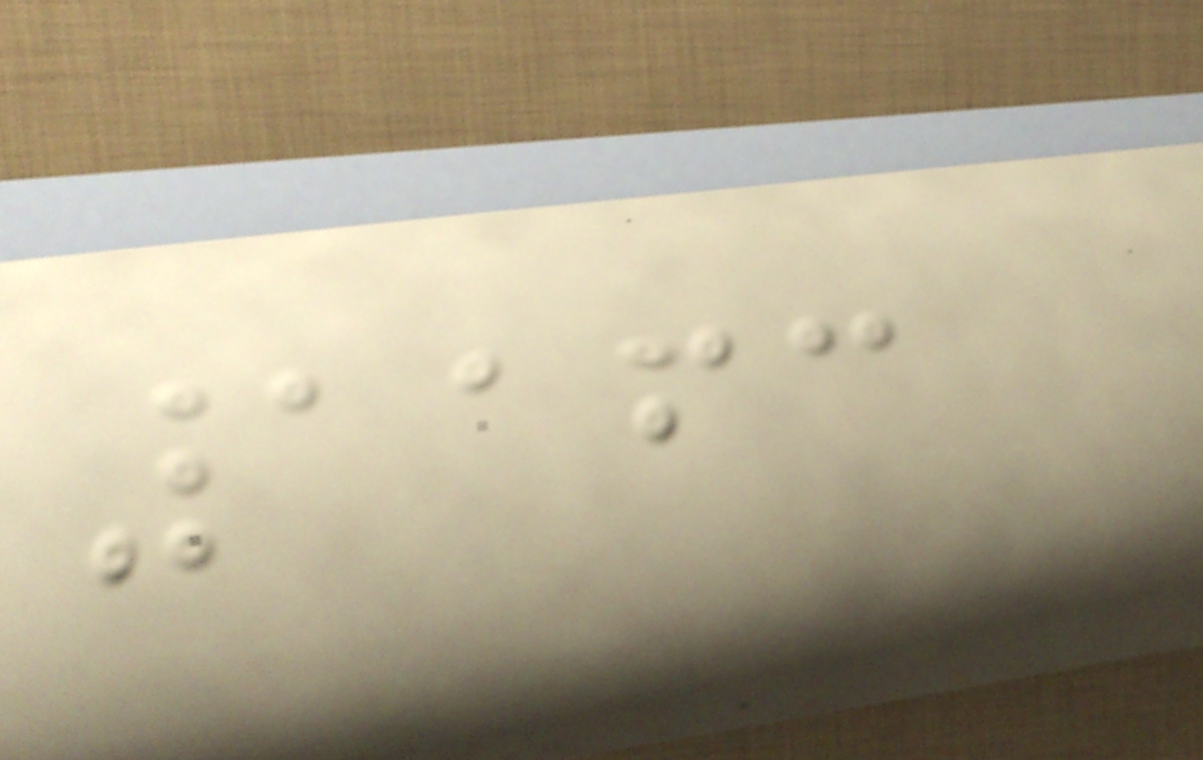1163
